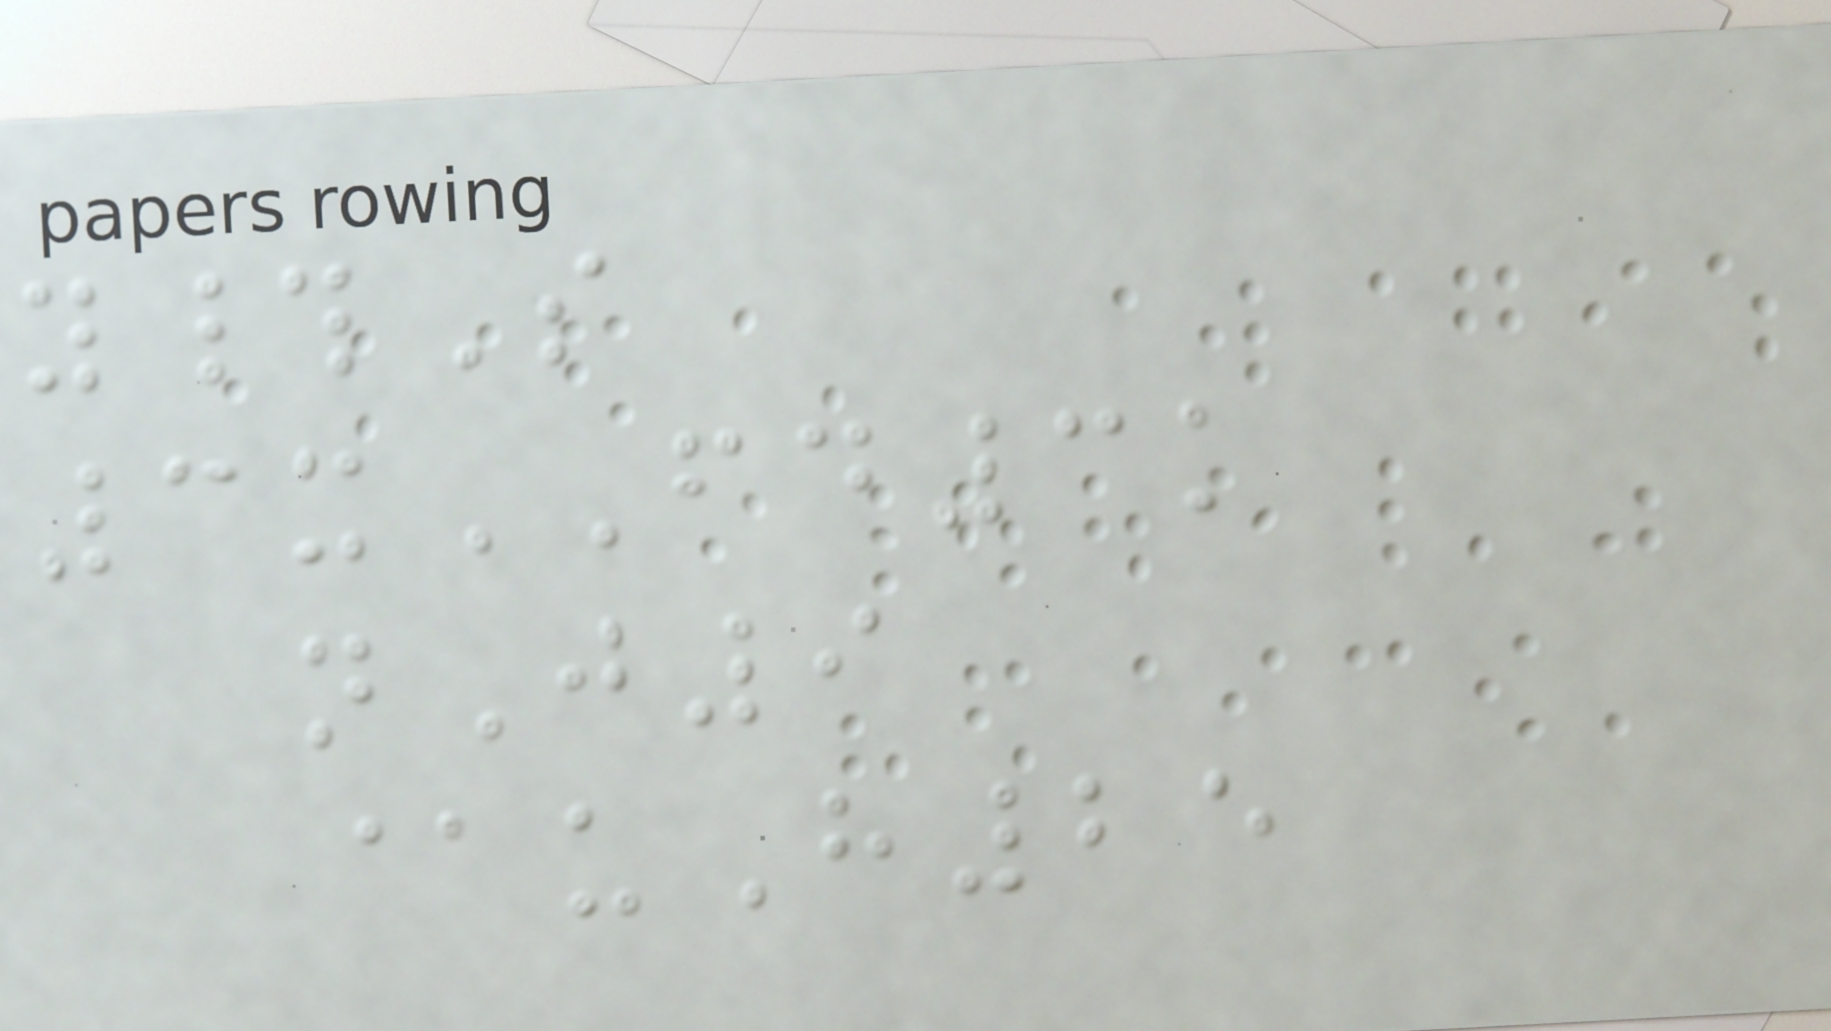y#S
3xFD3k
nJ9
@uH25
